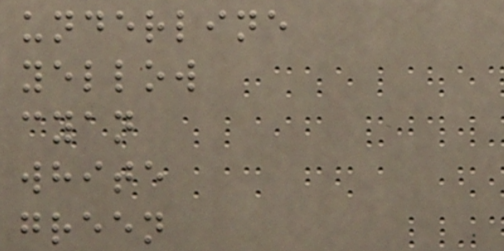underline
yellow
cyan
white
green
